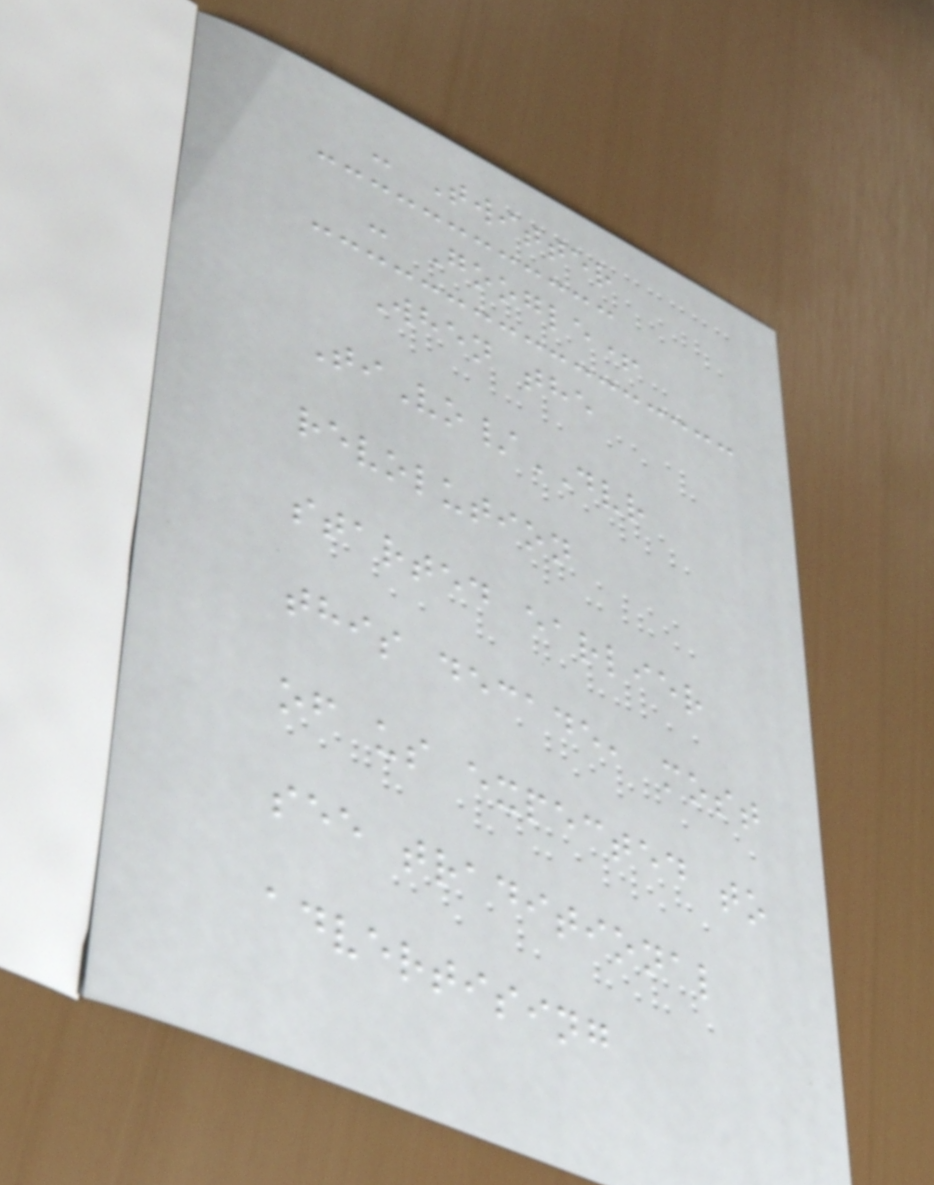- Twitter
- Google+
When the
TiVo/DVR
revolution
started earlier
this decade, most
of us expected to
see traditional
advertising
